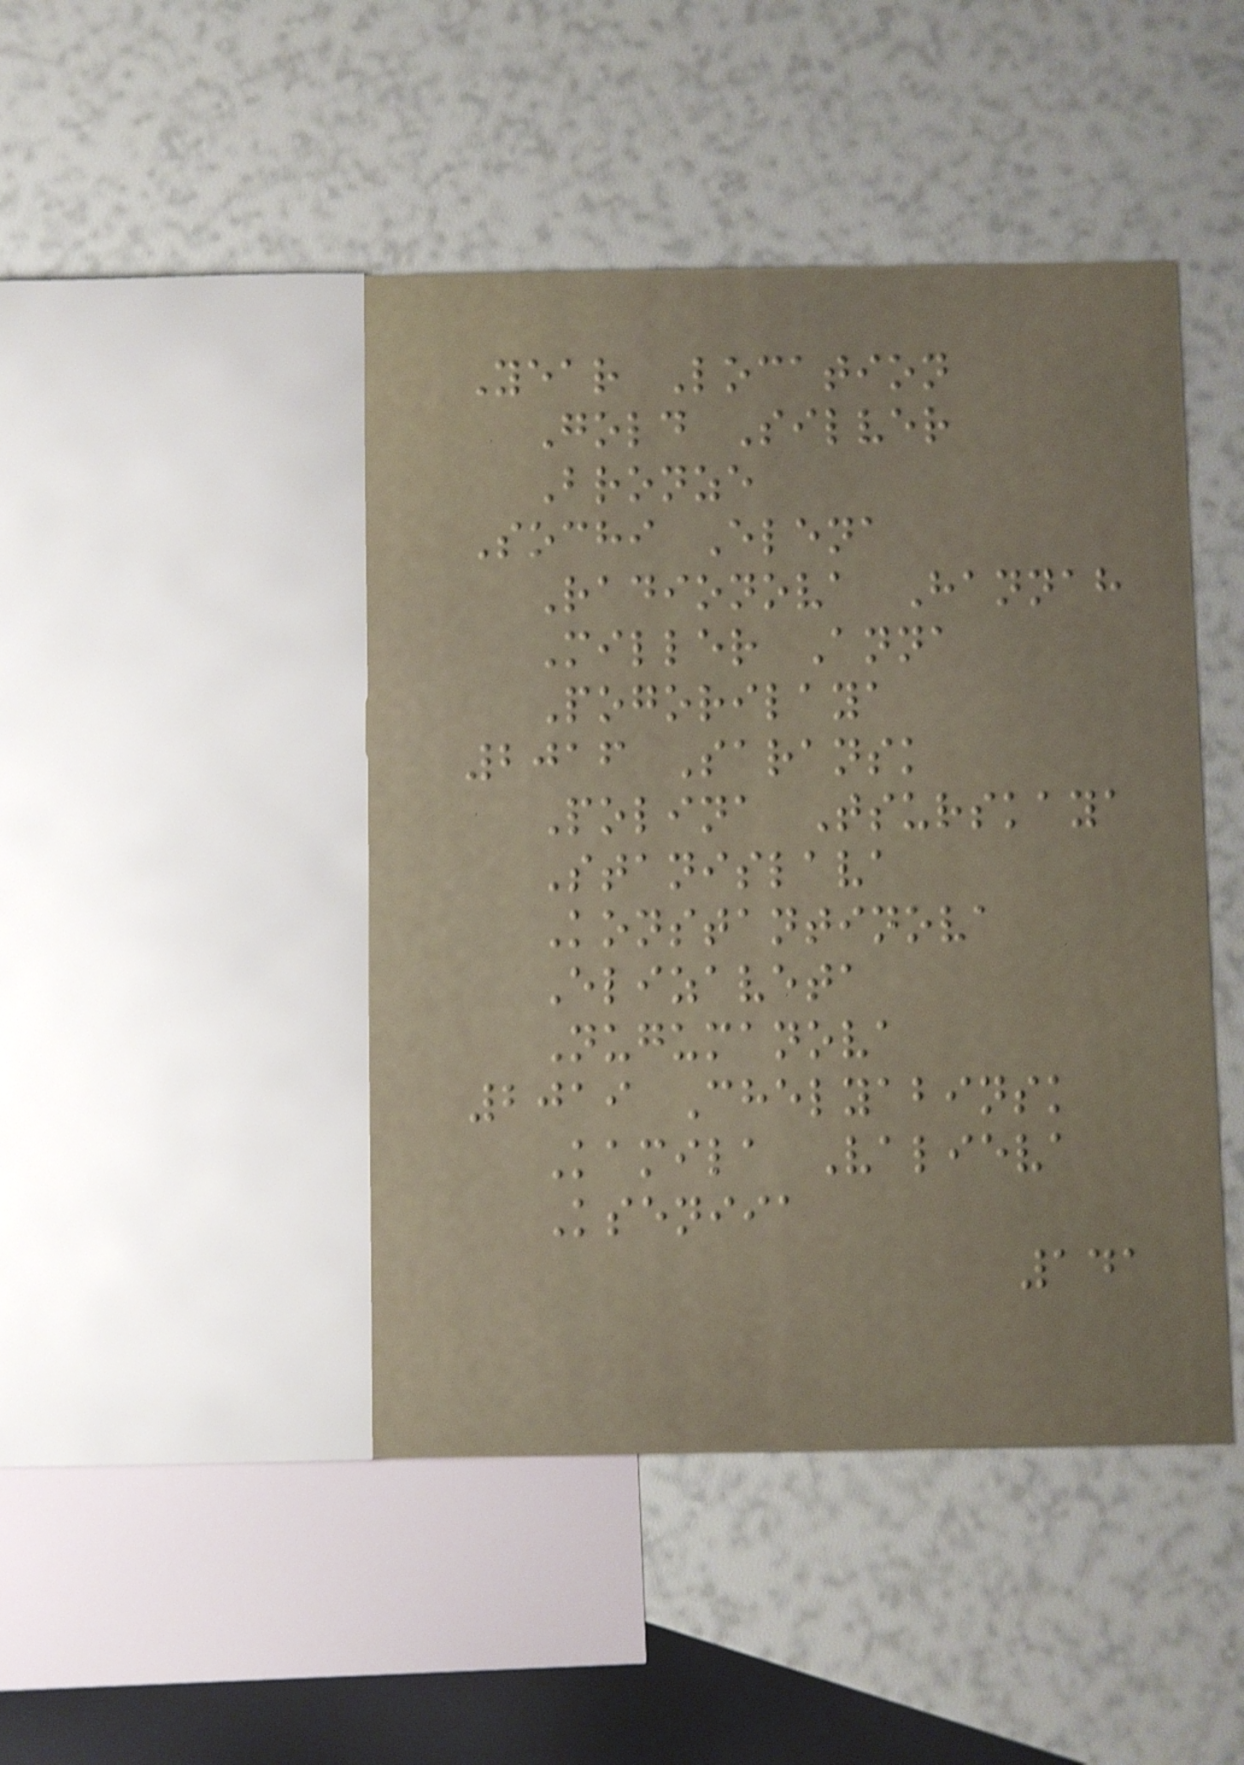Year Location
Gold Silver
Bronze
Sochi Elena
Radionova Hannah
Miller Anna
Pogorilaya
2016 Saransk
Polina Tsurskaya
Stanislava
Konstantinova
Elizaveta
Nugumanova
2019 Chelyabinsk
Kamila Valieva
Kseniia
141
